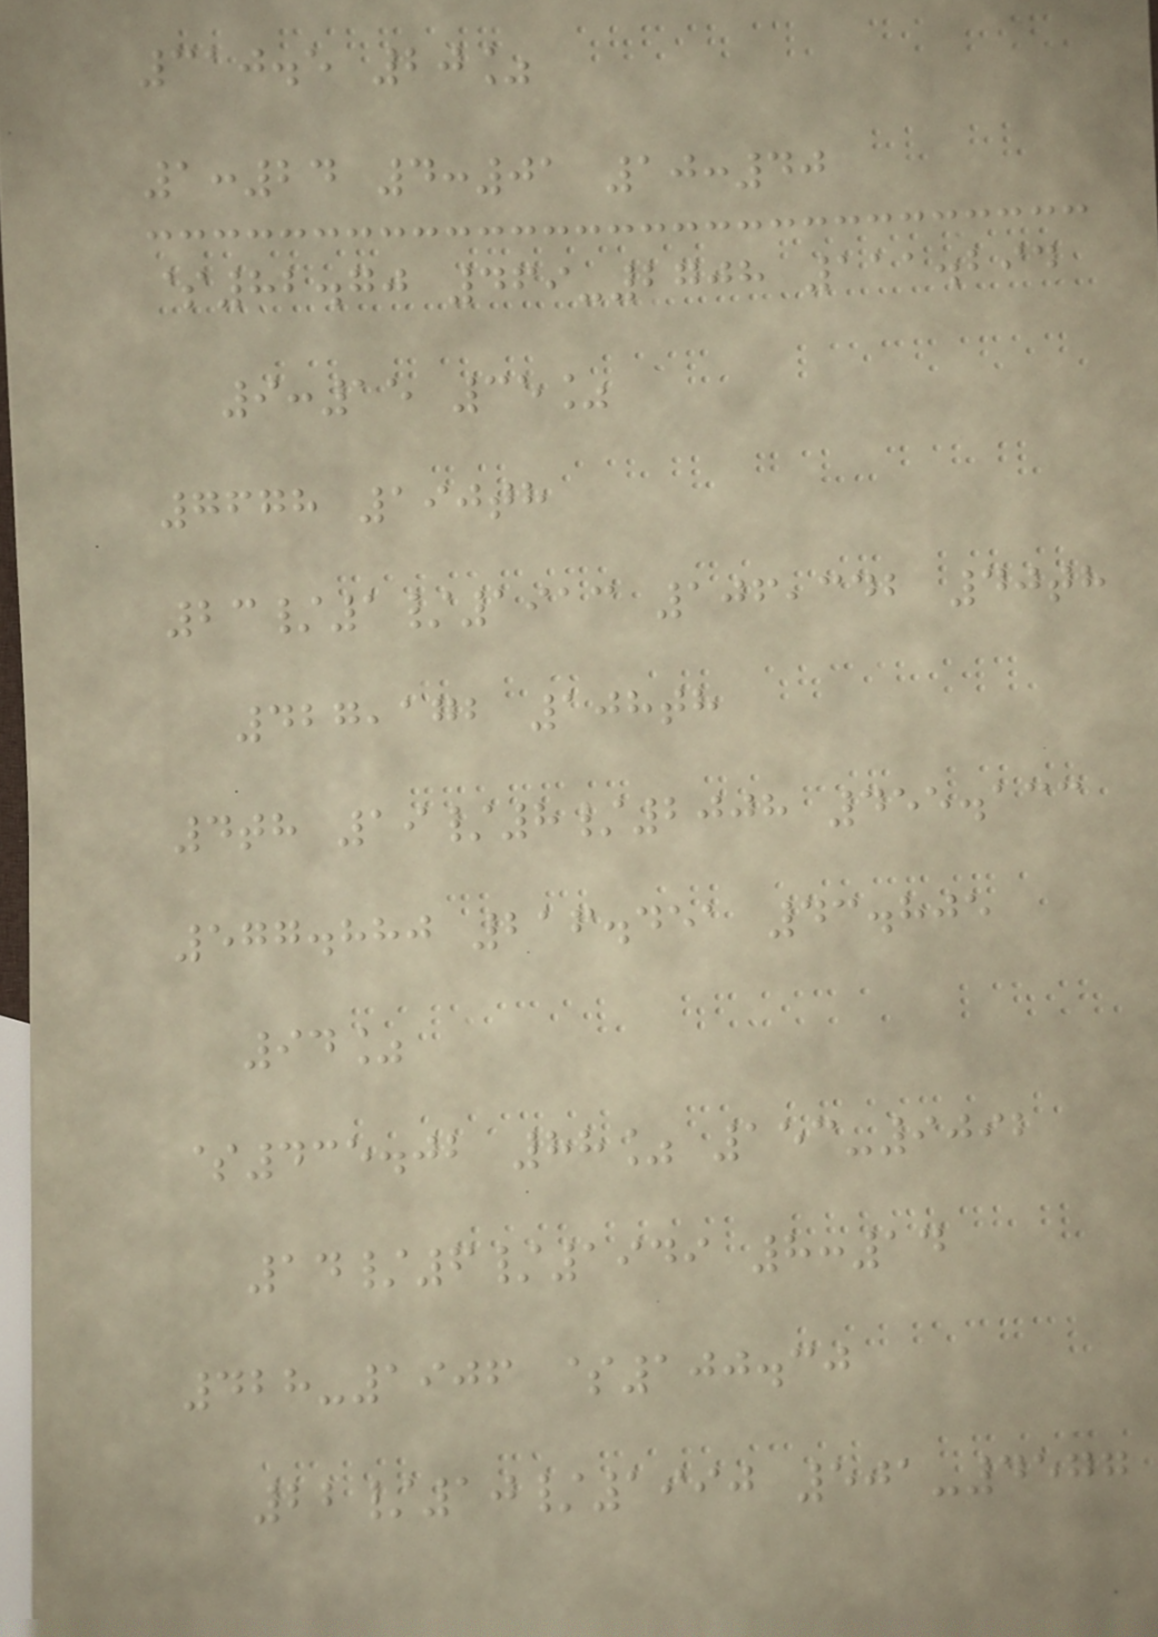310.5 20%
1:24 4:01 10:40
$82.70 469-2708 111.294
9:15 35%
7678 190th
23/1/1913 106,342 40th
427,172 108th
4th 19/8/2008 455.133
577.880 216.451 43.805
94%
$435.02 88% 153-9092
14/6/1949 8:14
428-1906 $100.30
22/10/1990 501-4577
